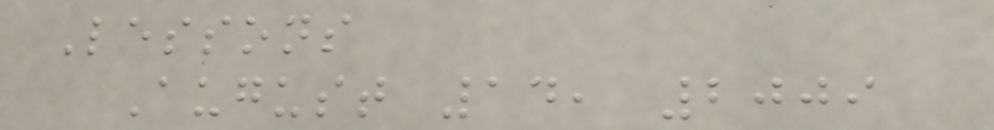Lessons
August 14, 2009
